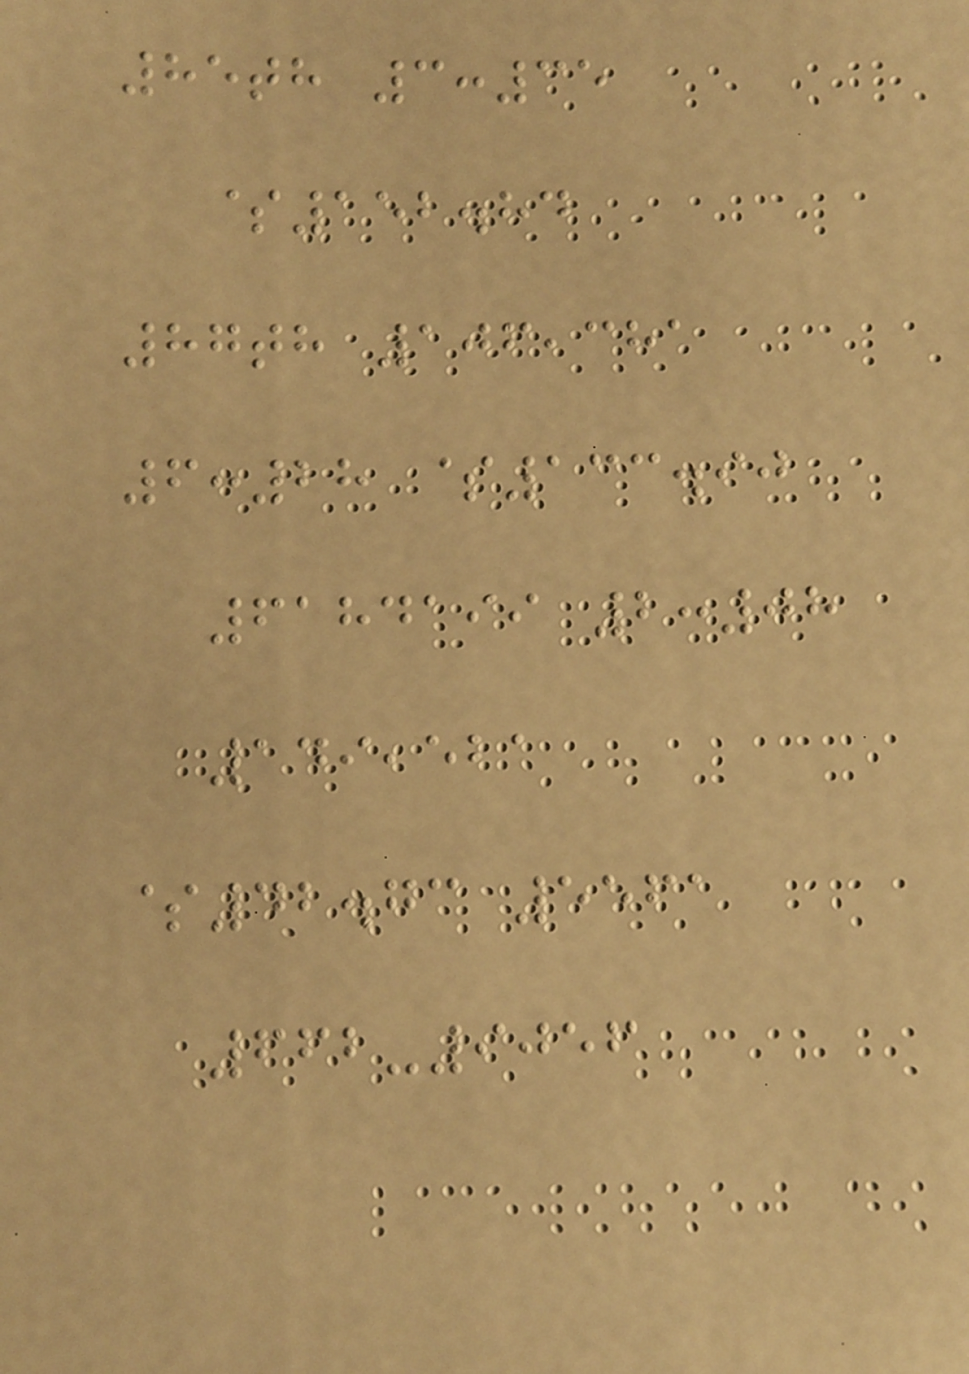85th 3:35
$152.84
87th 106,381
6:28 $133.90
6184199 2:08
149,521
$42.73 5561
662-9056
